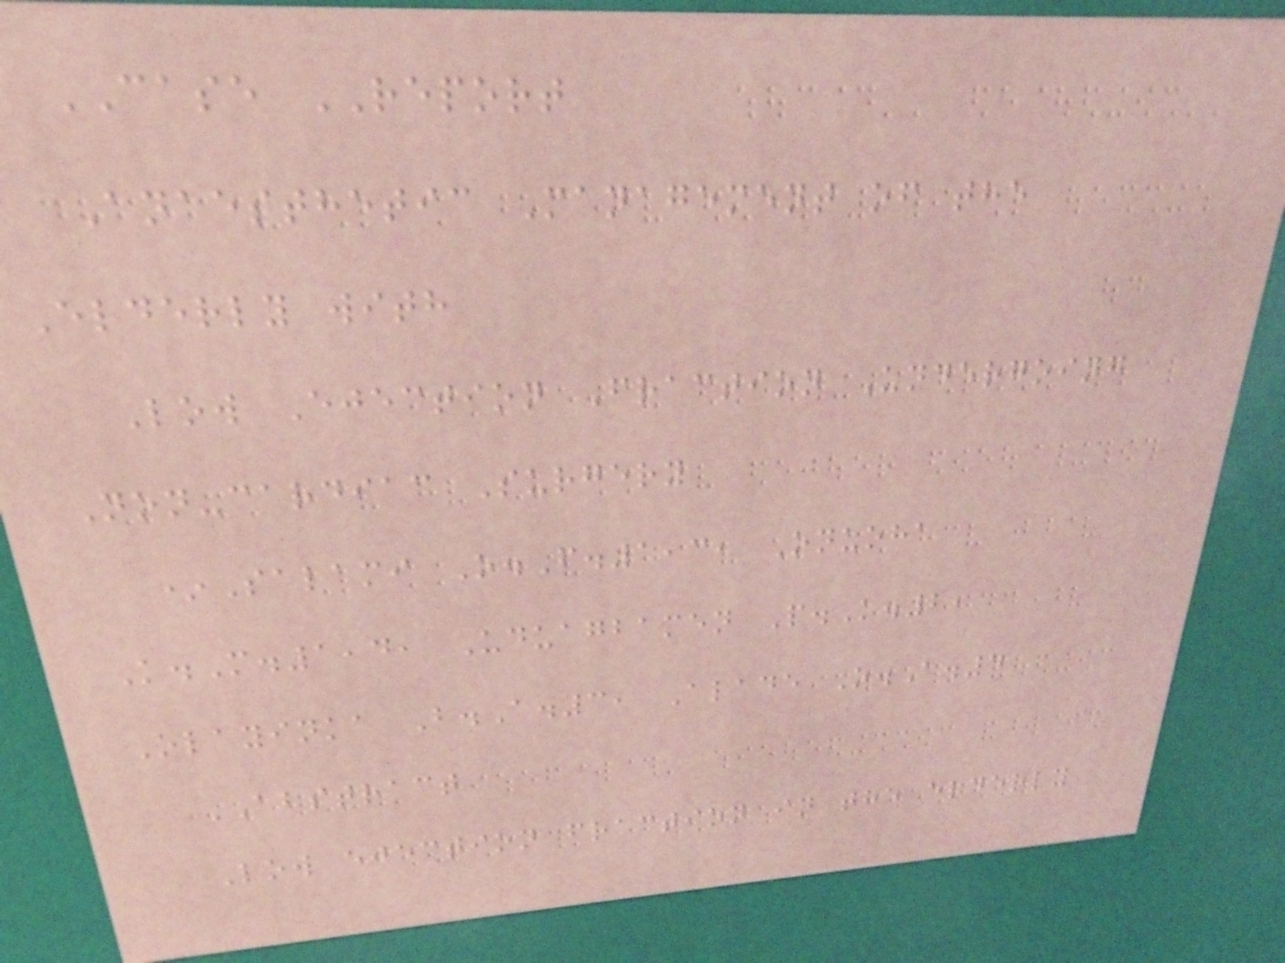CASE REPORT
Anaesthetic Management of the
Elderly with
Low Ejection Fraction Undergoing
Non-cardiac Surgery
*Salami O.F.1,3, Onuoha
K.M.1,4, Uduagbamen P.K.2,
Olayinka B.A.3, Alade O.A.4
ABSTRACT
Low ejection fraction in the elderly
